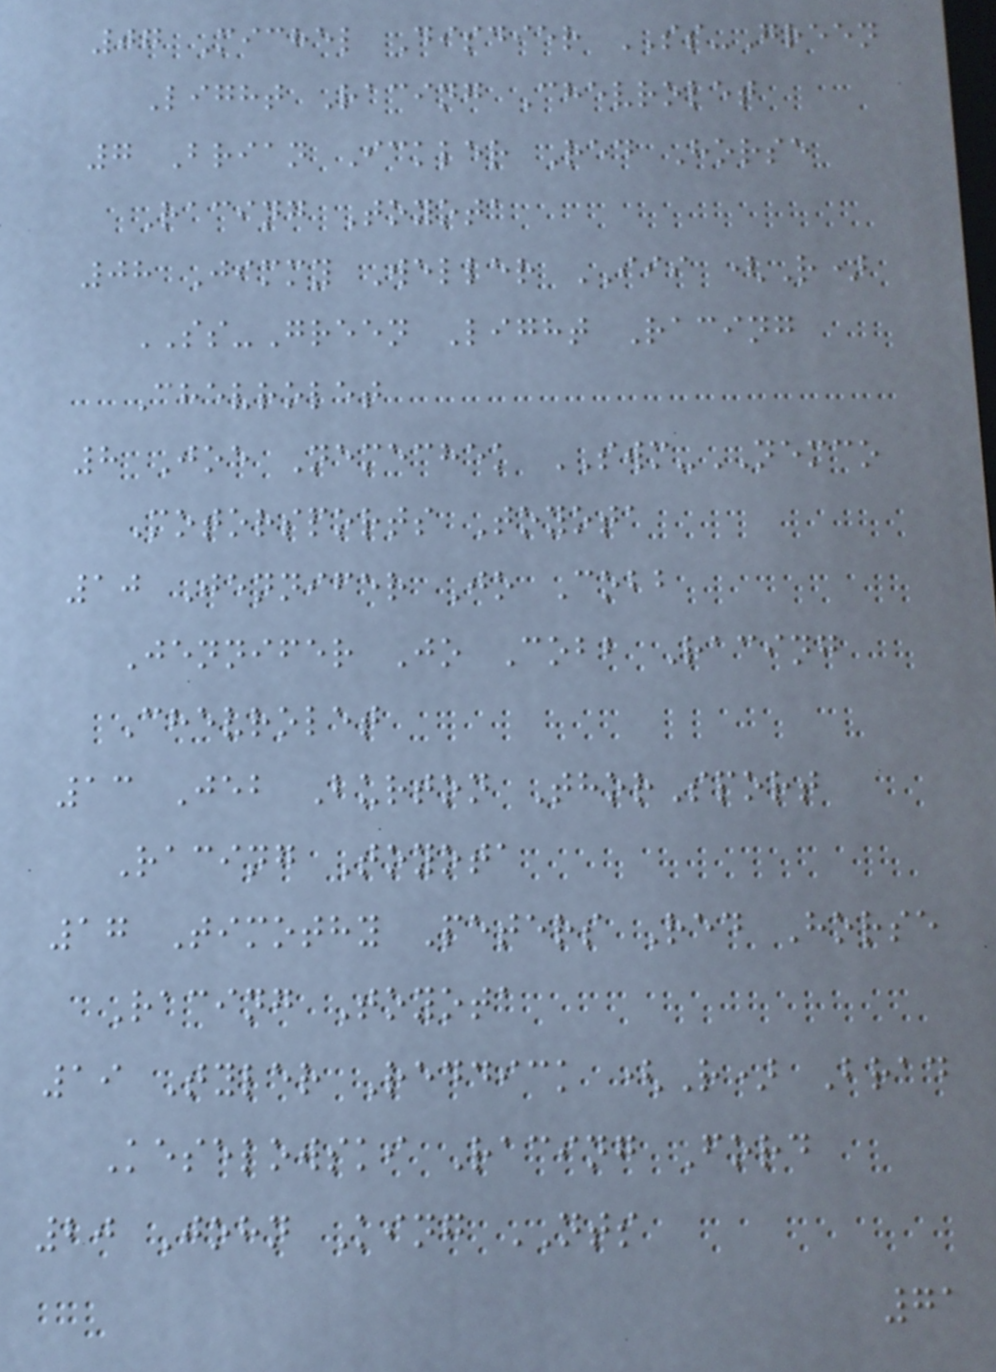07 Michel Disdier SS-Green
Light Racing Chevrolet
7 Brian Ickler Red Horse
Racing Toyota
08 Jimmy Weller III (R)
SS-Green Light Racing
Chevrolet
8 Joe Nemechek SWM-NEMCO
Motorsports Toyota
10 Jennifer Jo Cobb
Jennifer Jo Cobb Racing
Chevrolet
13 Jeb Burton ThorSport
Racing Toyota
17 Timothy Peters Red Horse
Racing Toyota
19 Tyler Reddick (R) Brad
Keselowski Racing Ford
20 John King NTS
71
